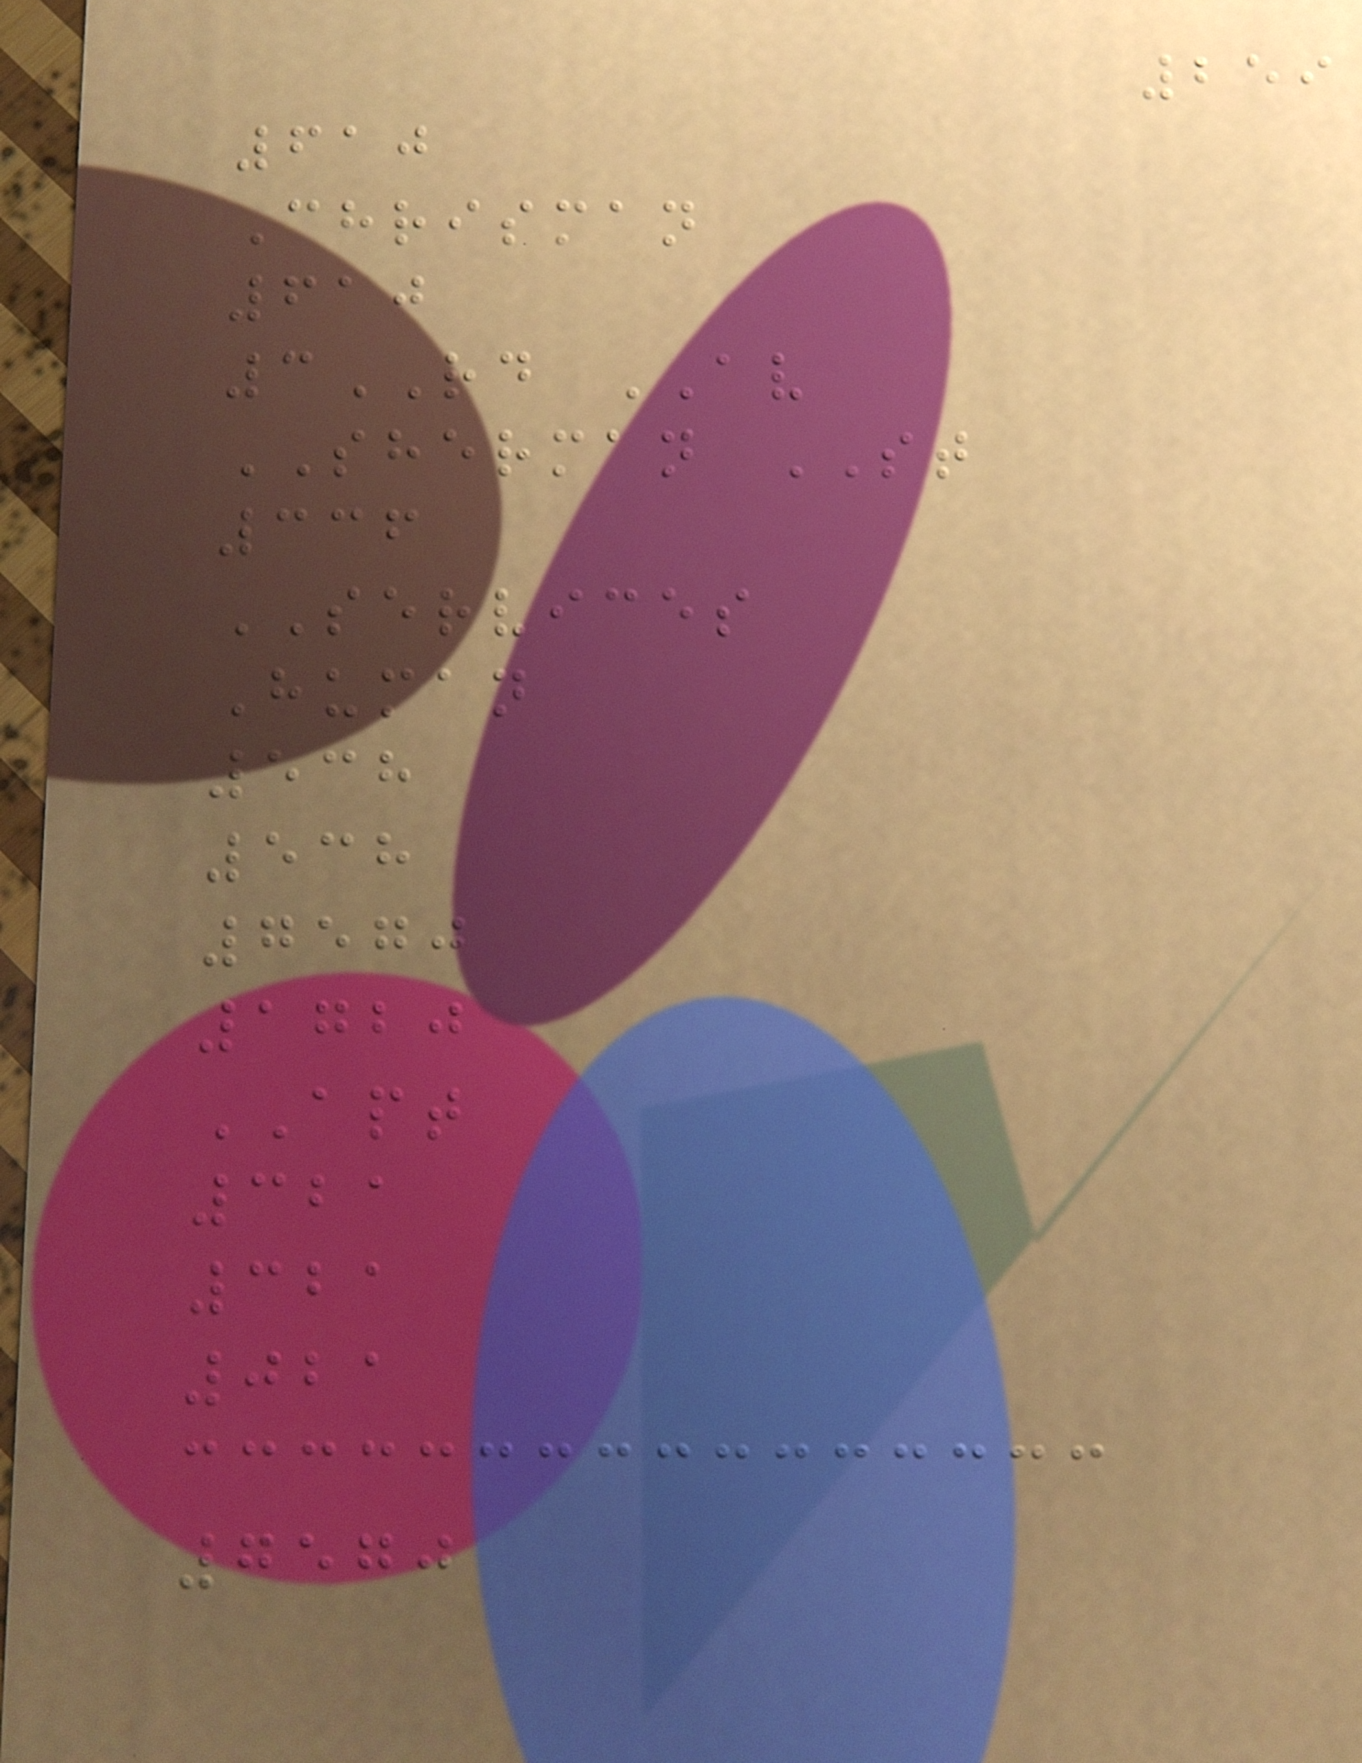259
610
Chrisman
610
3RD AV
SHERMAN ST
336
SERVICES
Human
538
538
7570
1720
APT
321
321
021
7570
